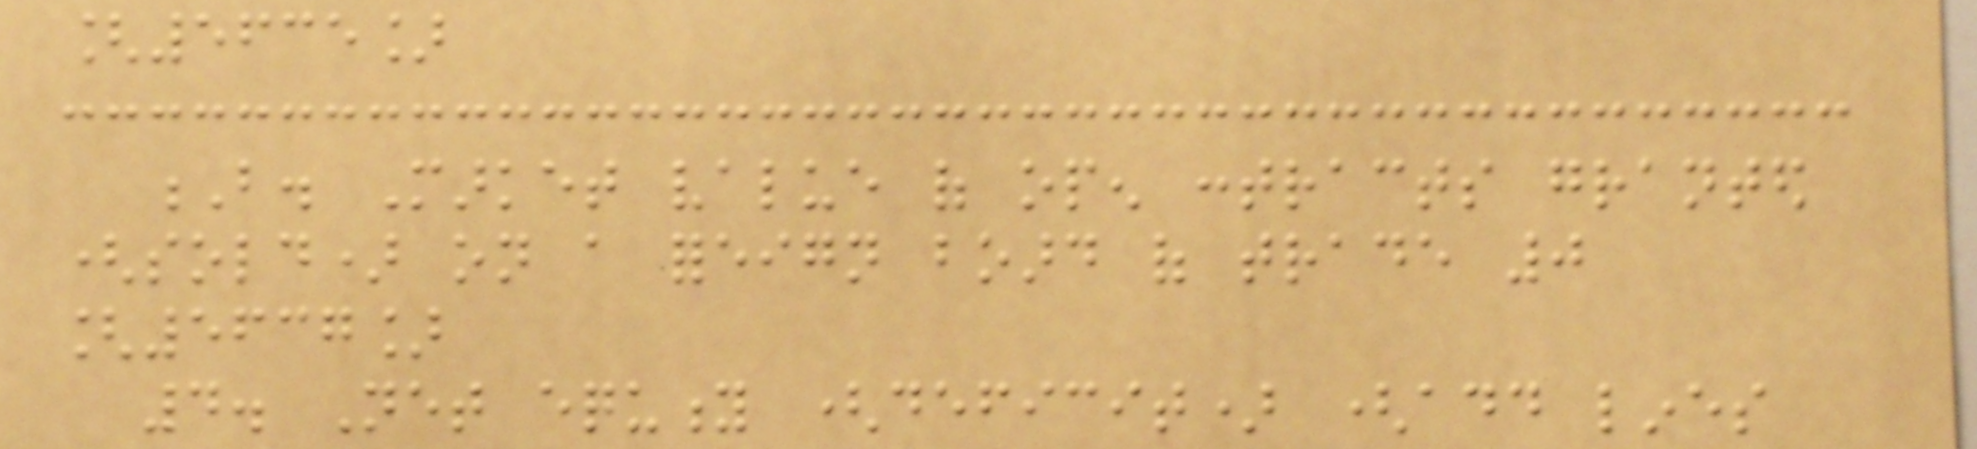[5635]
B. Market value of open contracts granted
(sold) on a foreign board of trade 0
[5637]
4. Net equity (deficit) (add lines
